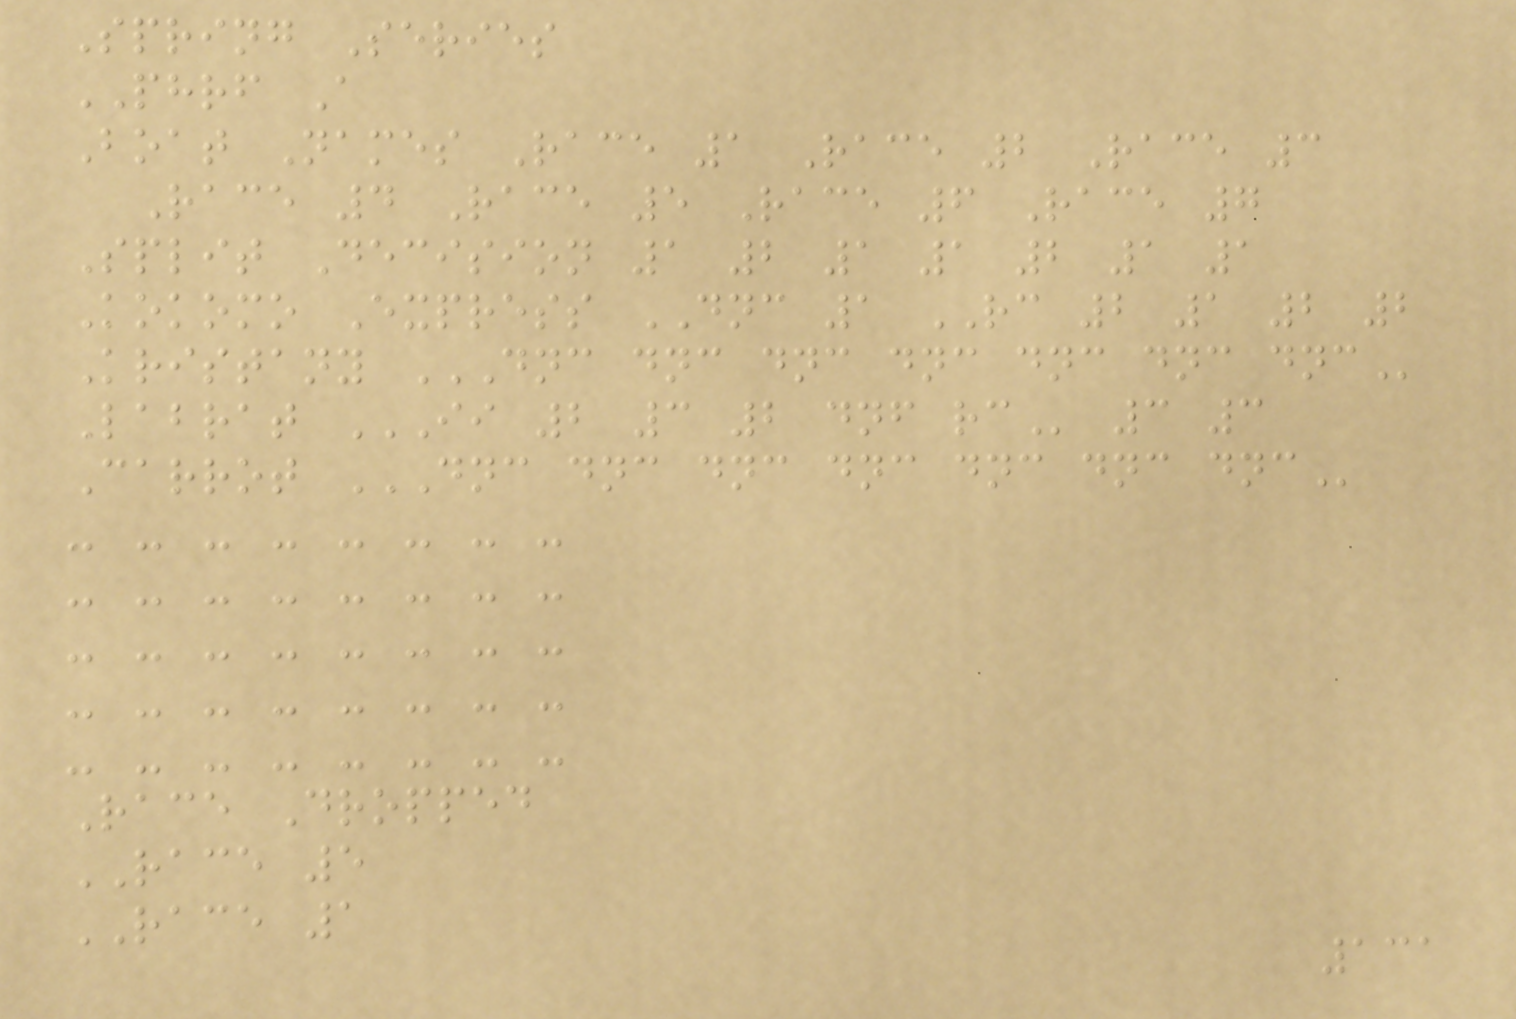Spring Series
PHRF A
Boat Names Race 1 Race 2 Race 3
Race 4 Race 5 Race 6 Race 7
Split Decision 1 2 1 1 2 1 1
Kokomo Express DNC 1 RC 2 1 2 2
Kristany DNC DNC DNC DNC DNC DNC DNC
Labrat II 2 3 2 DNF RC 3 3
Carrot DNC DNC DNC DNC DNC DNC DNC
- - - - - - - -
- - - - - - - -
- - - - - - - -
- - - - - - - -
- - - - - - - -
Race Dropped
RACE 5
RACE 1
131
